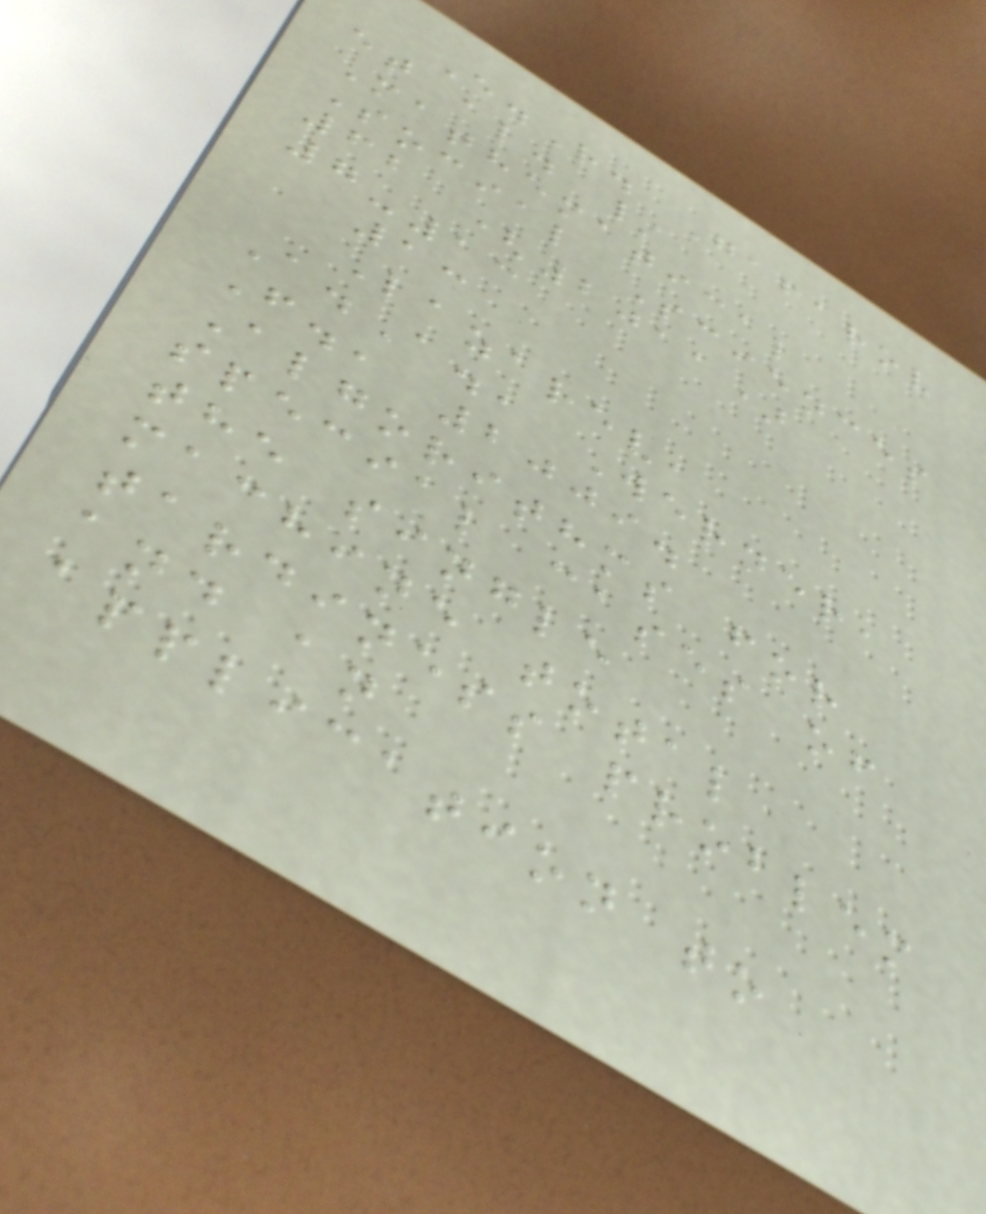E.R. Gafarov
et al. /
Mathematical
Social Sciences
62 (2011)
7-13
13
Lazarev,
A.A., Werner,
F., 2009.
Algorithms for
special cases of
the single
machine total
tardiness problem
and an
application to
